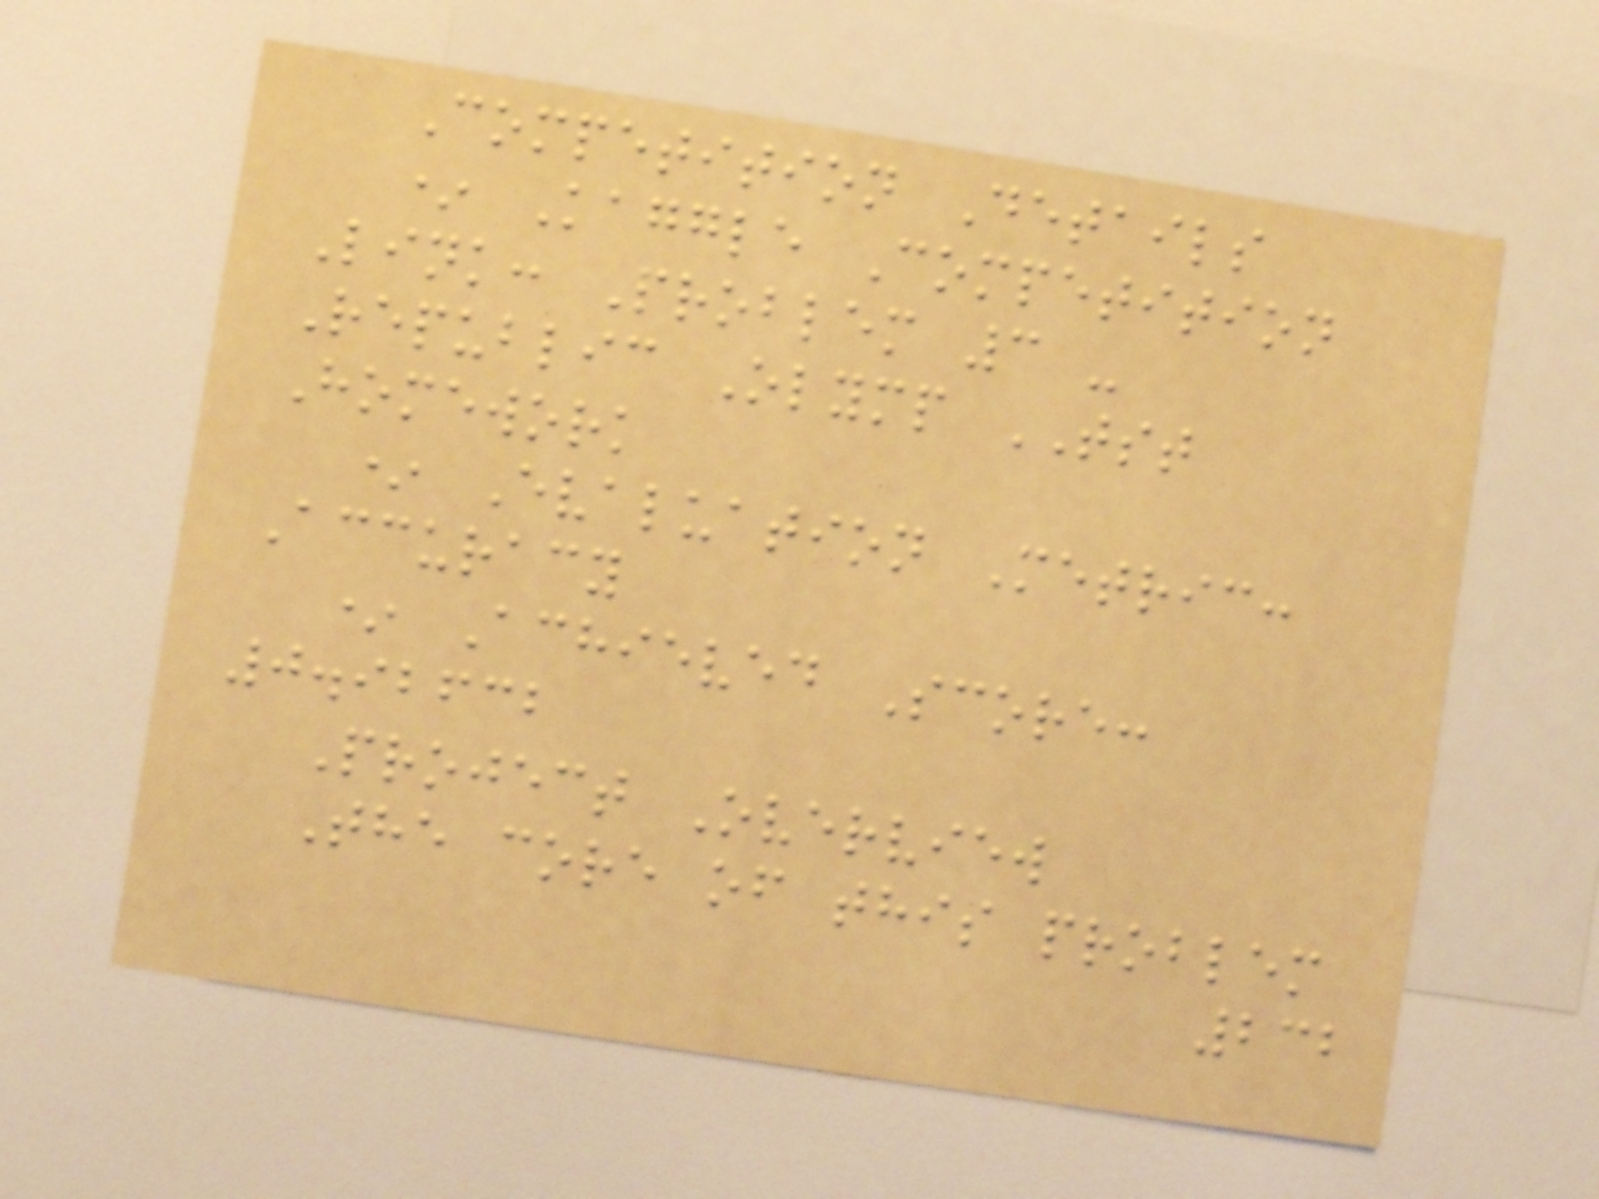Competition Details
* Kaggle Competition
Link: Problem 3 -
Republic Olymp TST
Homework
* Evaluation Metric:
Accuracy
* Achieved Score:
0.92632
Project Overview
The core of this problem
232
